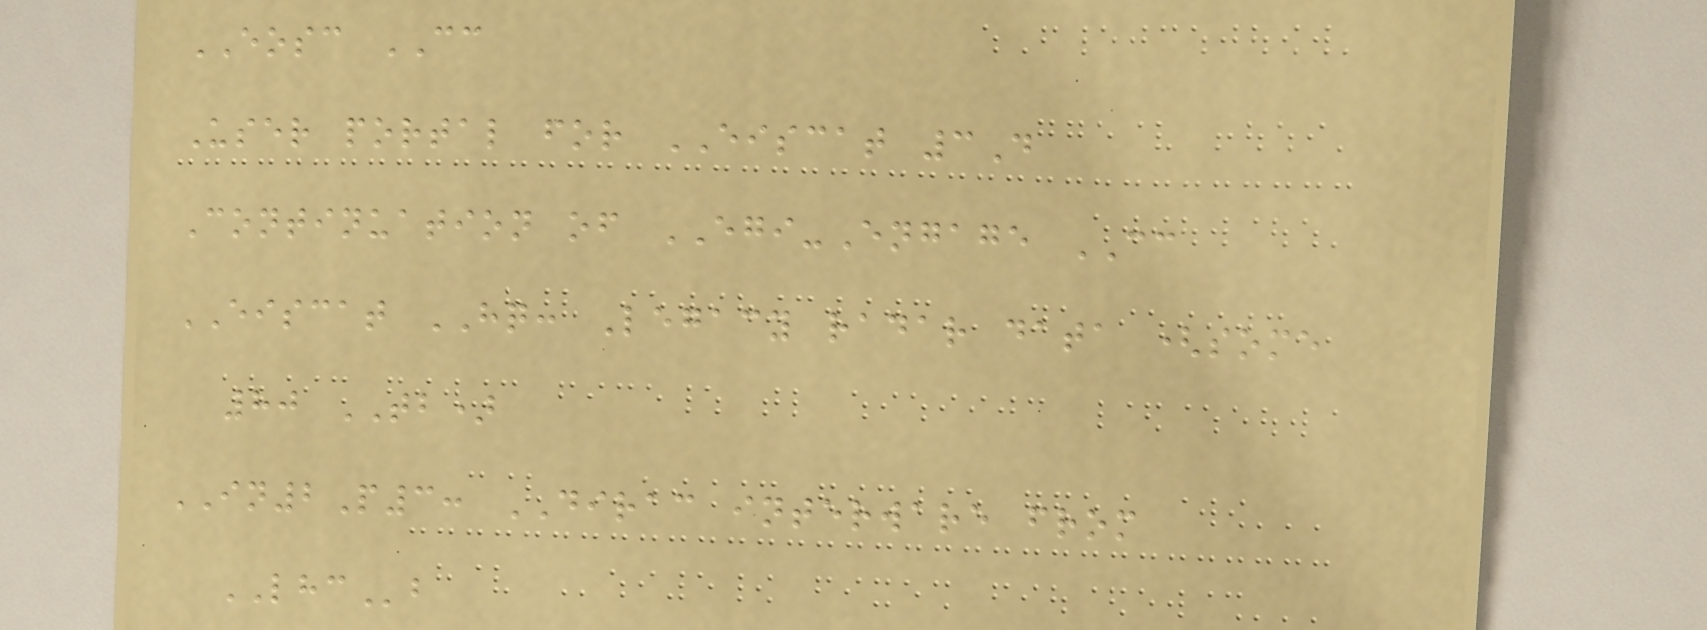EOSC CC
User portal for EISCAT 3D
Continuation of EGI-Engage CC
EISCAT HQ: Legacy radar data (some
80 TB)
IN2P3: DIRAC interware from
LHCb
